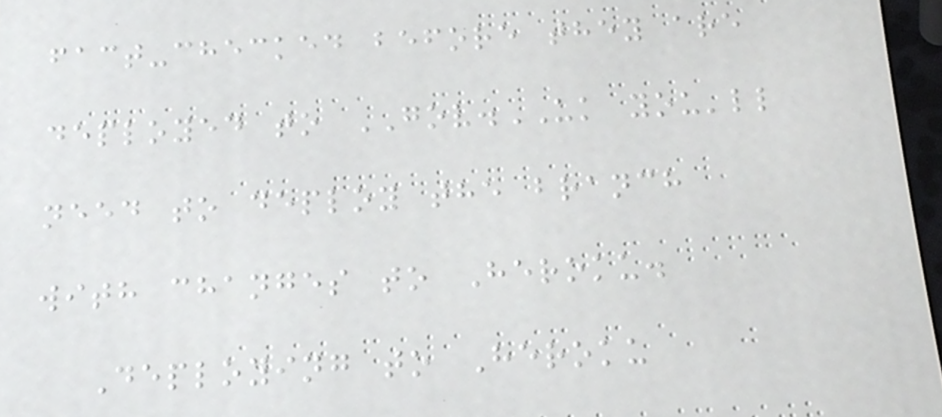fact-checked before they are
deployed to GOV.UK you'll
need to deploy the branch
with changes to Heroku.
Deploying to Heroku
